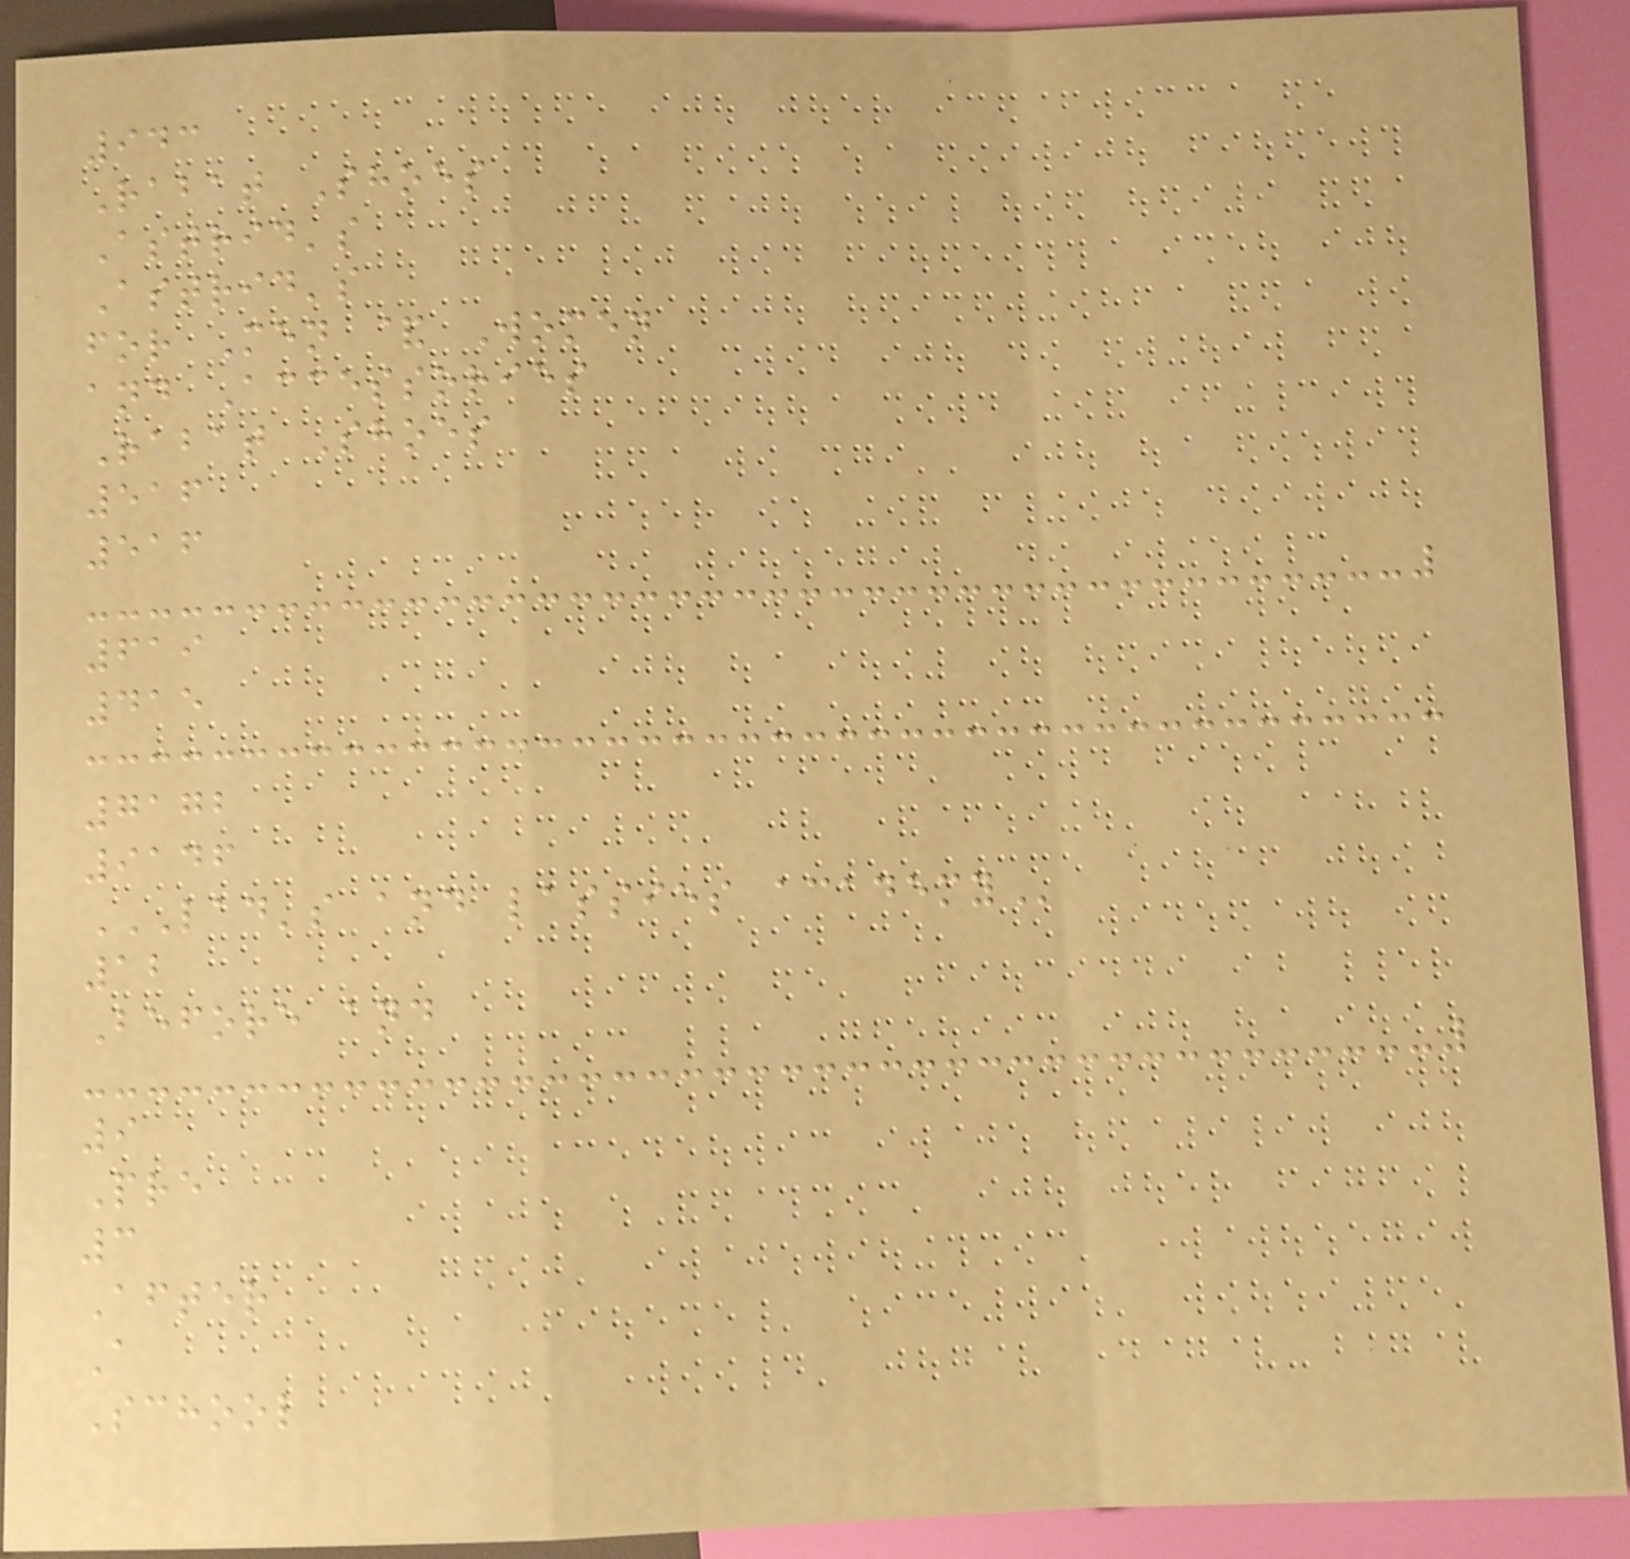943
Rabat Shoes
Astrid's
Astrid's
for Men & Women
and Accessories
Rabat Shoes
516
516
619
415
7172
9146
LAD'S AND LASSIES ACADEMY
12
Before and
9
Pre
3
After
A
School
